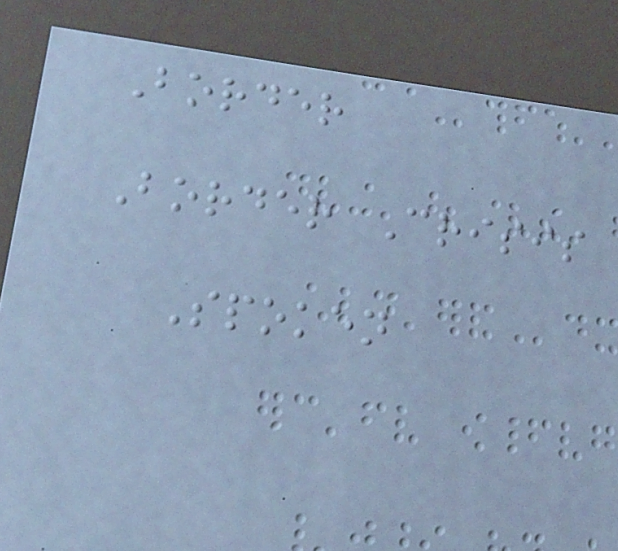Border
Border Crisis
Spoken
